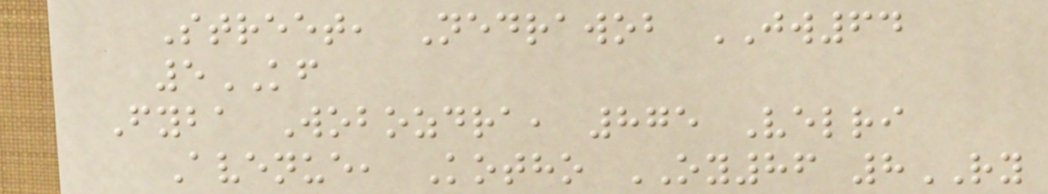Street, Nedrawob JW64
5KF
Fyba Wobozdra, 875 Velri
Avenue, Kotho OY86 8RY
